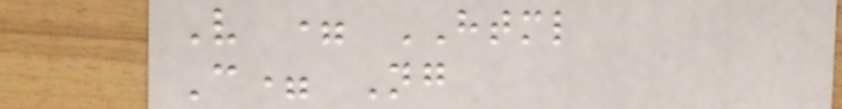V = HTML
C= Ng
